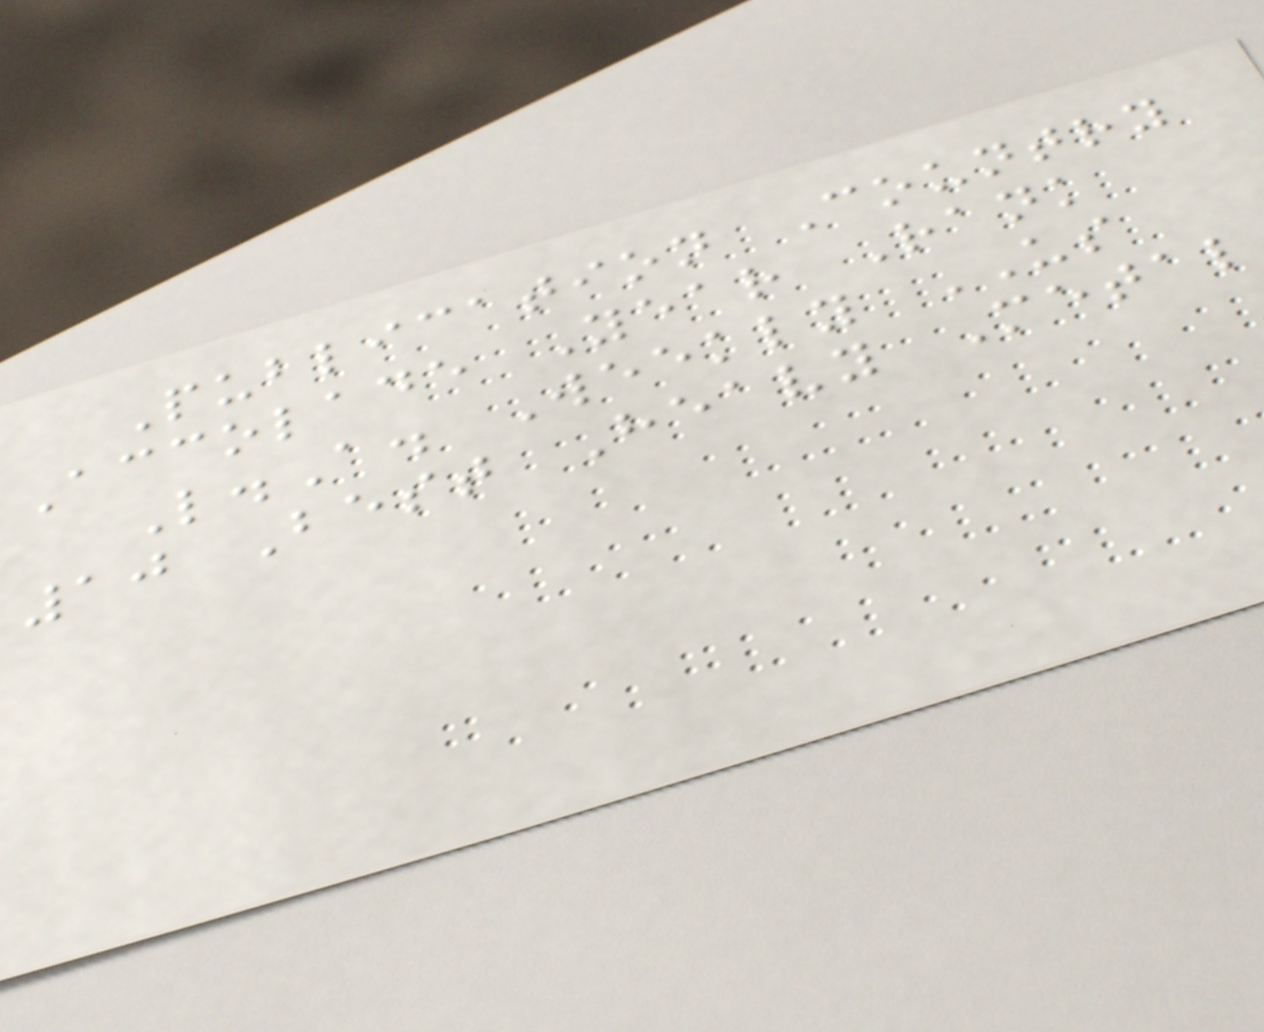Publication Country
Accolade Year Rank
L.A. Weekly US
10 Best Heavy Metal
